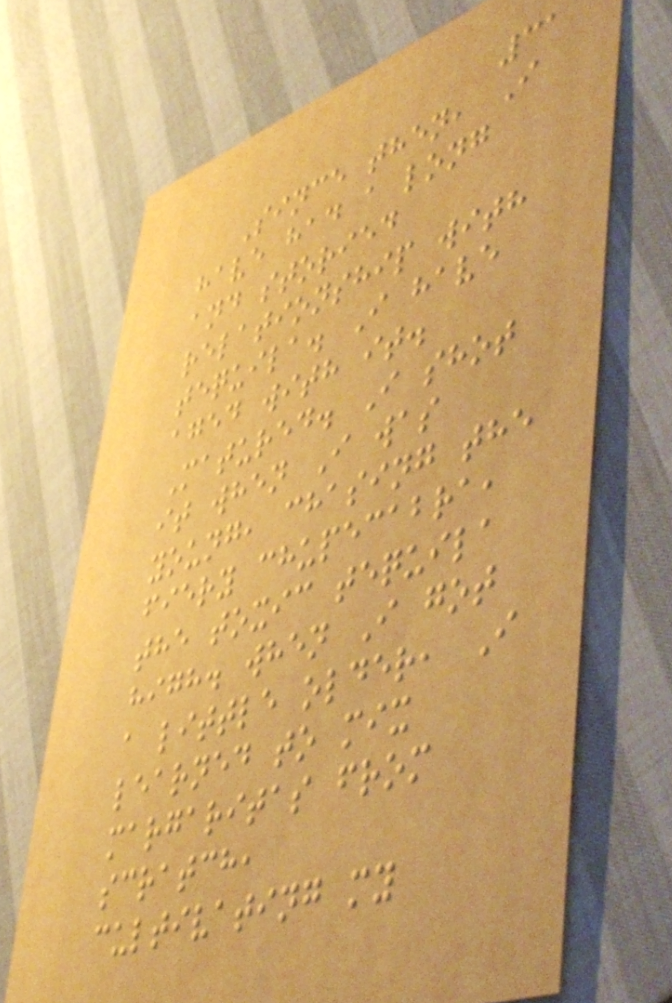31
Since then, I
have had a long
and storied
relationship with
tequila. I have
aged with it.
Matured. I shot
it when I was
young, chasing the
fiery chupecabra,
the toxic tequila
high. when I got
a little older, I
learned to mix
margaritas from
scratch,
cultivating my
